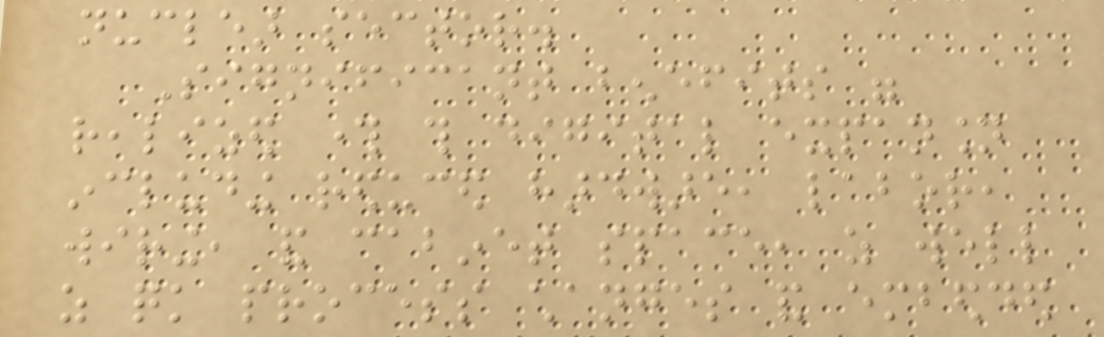nuclear sector.
Significant benefits were
realized through this digital expansion
including reduced hardware, labor,
wiring, and cabinet space, as well
as quick process changes and embedded
